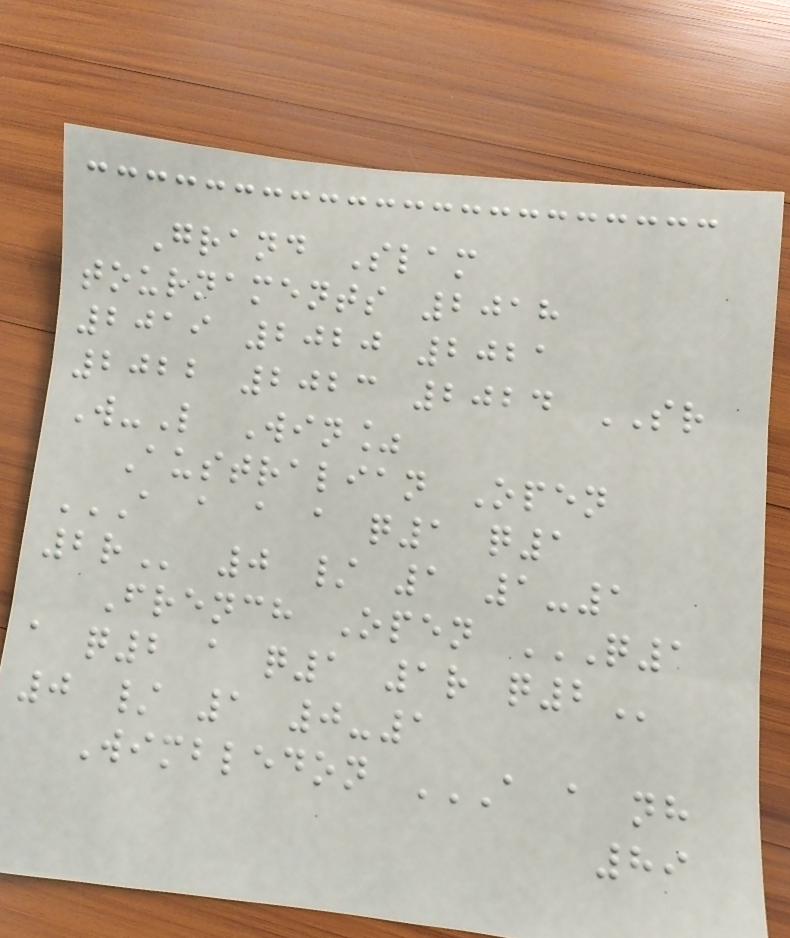Grand Slam
tournaments 2018
2019 2020 2021
2022 2023 2024 SR
W-L Win%
Australian Open
A A A A Q1 Q1
2R 0 / 1 1-1
French Open Q1
A Q2 A Q1 1R Q2
0 / 1 0-1
Wimbledon A A NH
89
